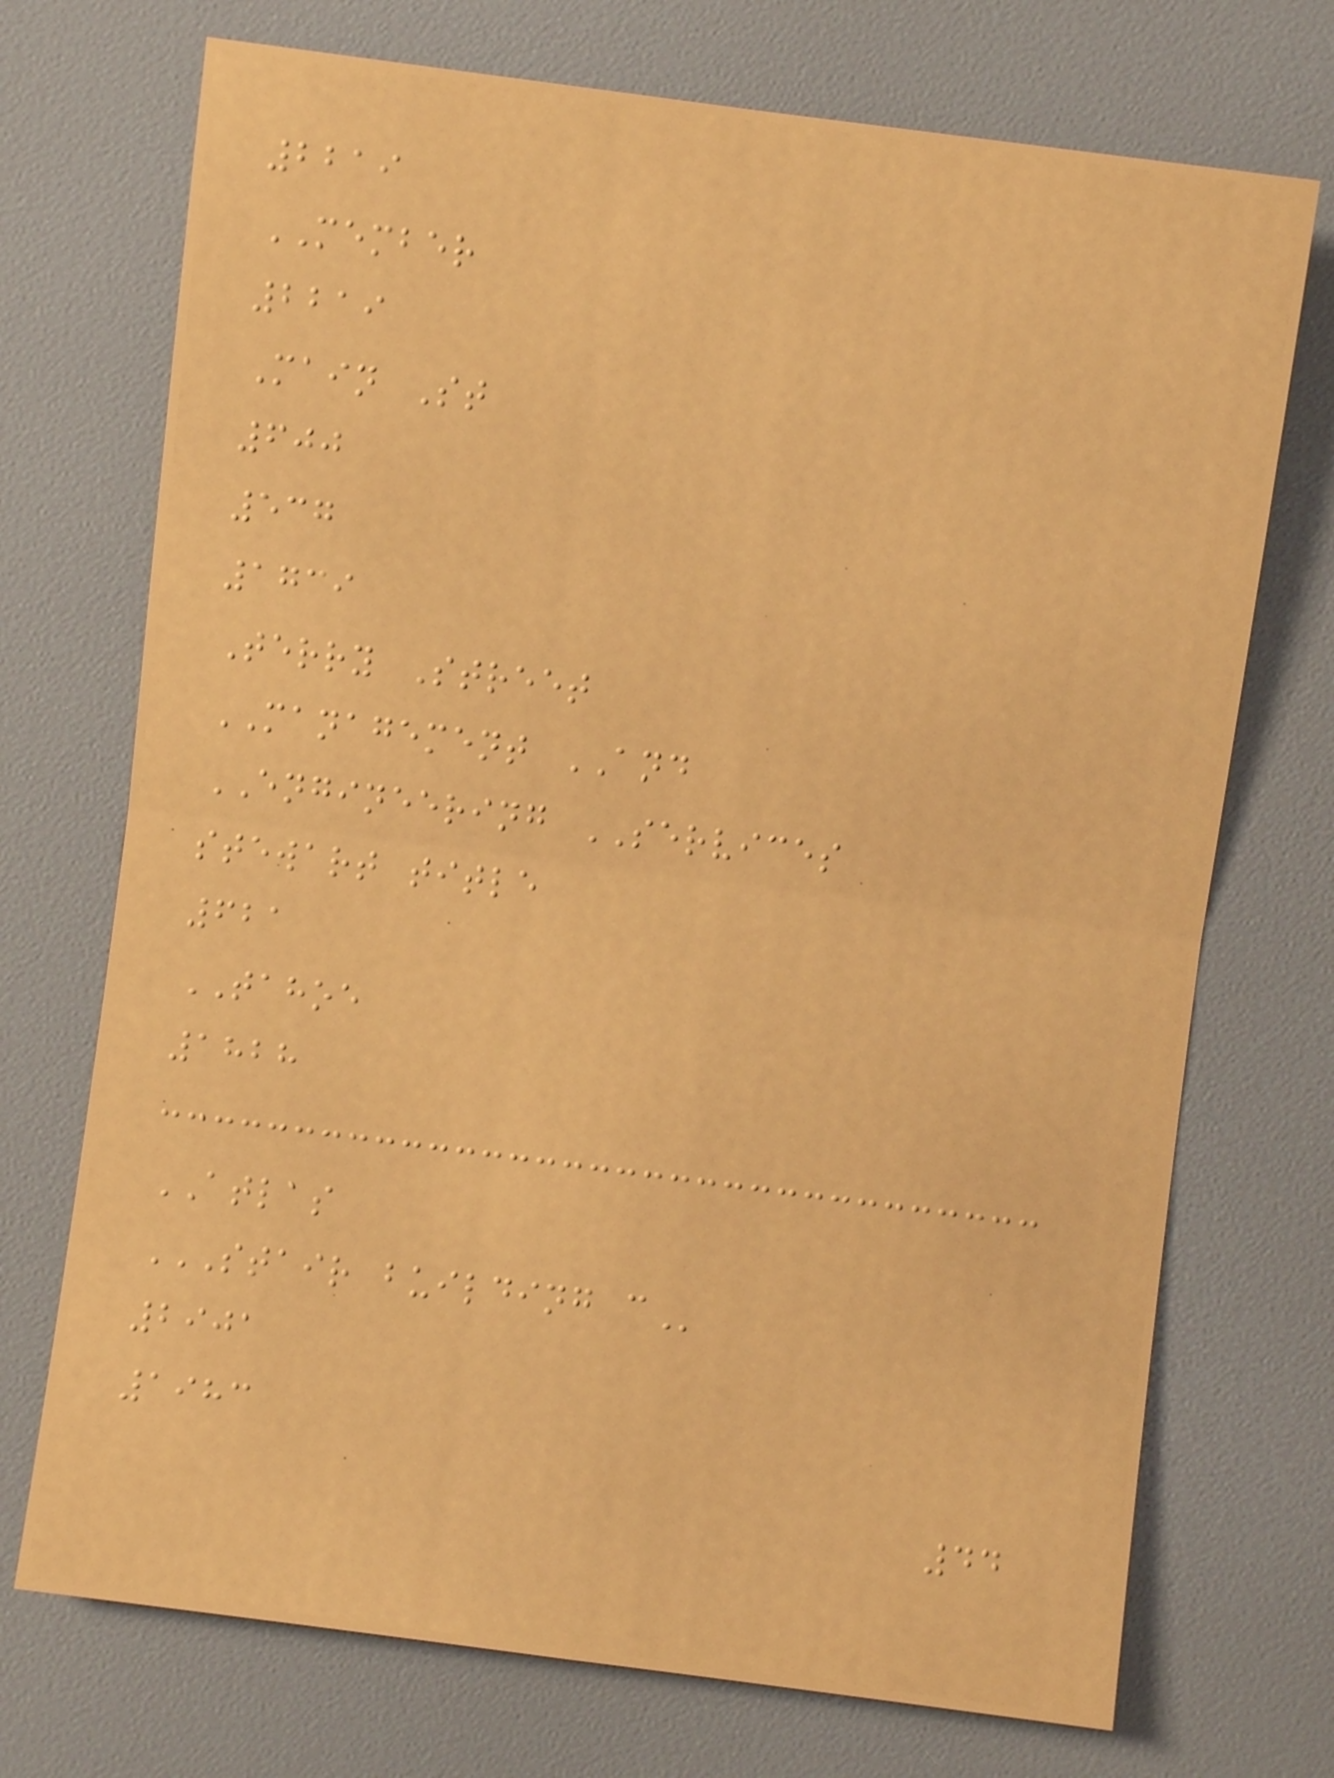2219
MEMBER
2219
Main St
600
537
1739
Terry Street
MANAGEMENT AND
ENGINEERING SERVICES
stewart title
621
TAHOE
1828
ATLAS
STAIR BUILDING C
2901
1983
44
